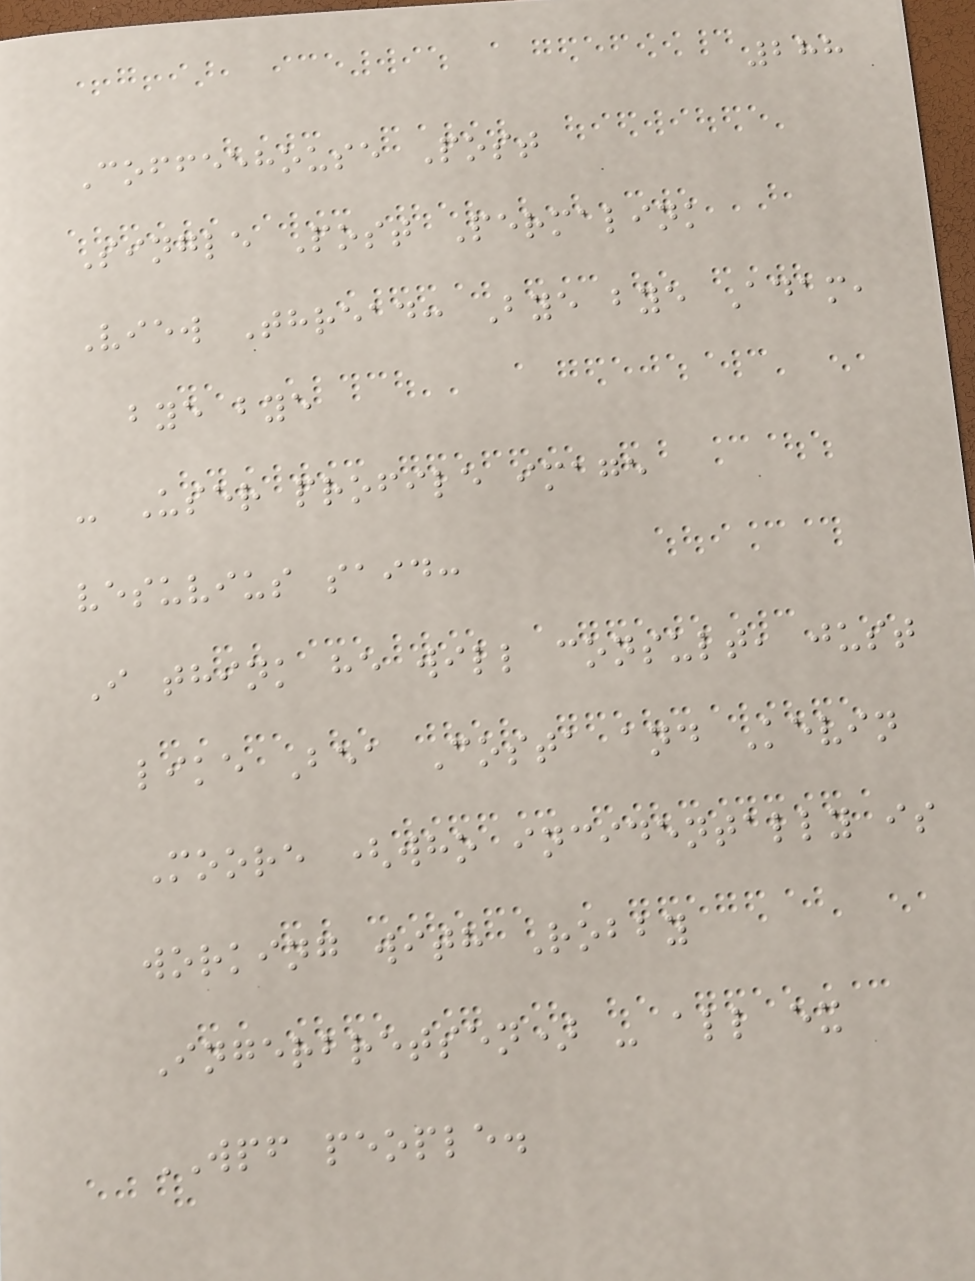288
Coffeehouse Post
Single Post Permalink
View Thread: Bye bye Adam,
bye bye
- User profile image
vesuvius said:
I think he will consult, just
like Bea Costa and Kevin
Moore (who incidentally is
working with Robby
Ingerbretsen) - all ex
WPF people.
